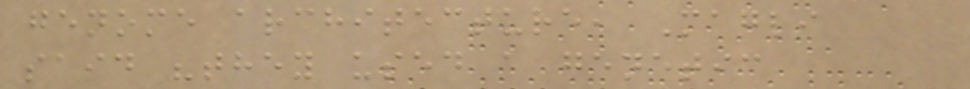genome architecture, Magli
said "they used a genetic
